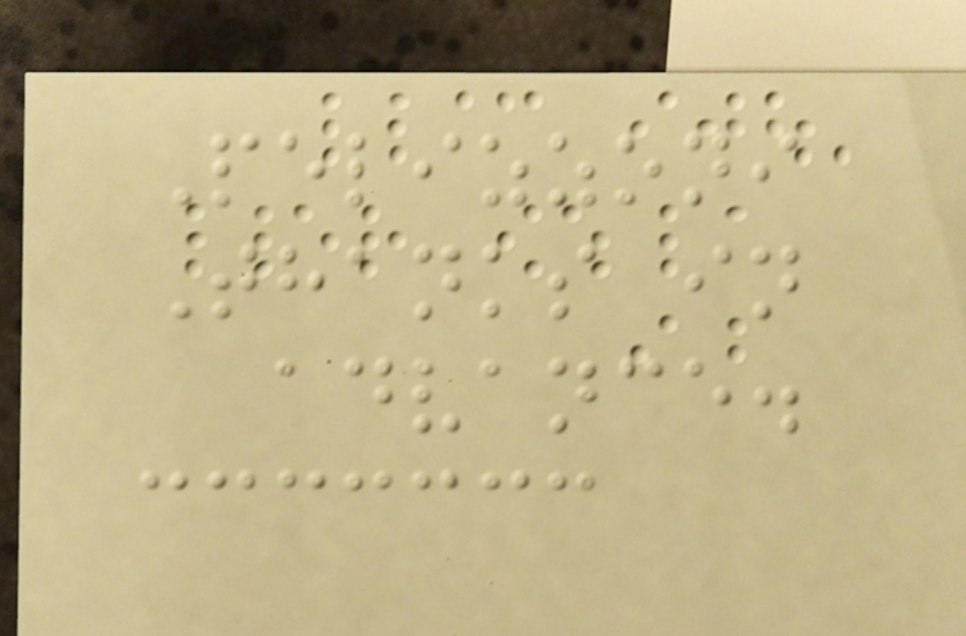Pelizzoni
Thanks in
advance.
